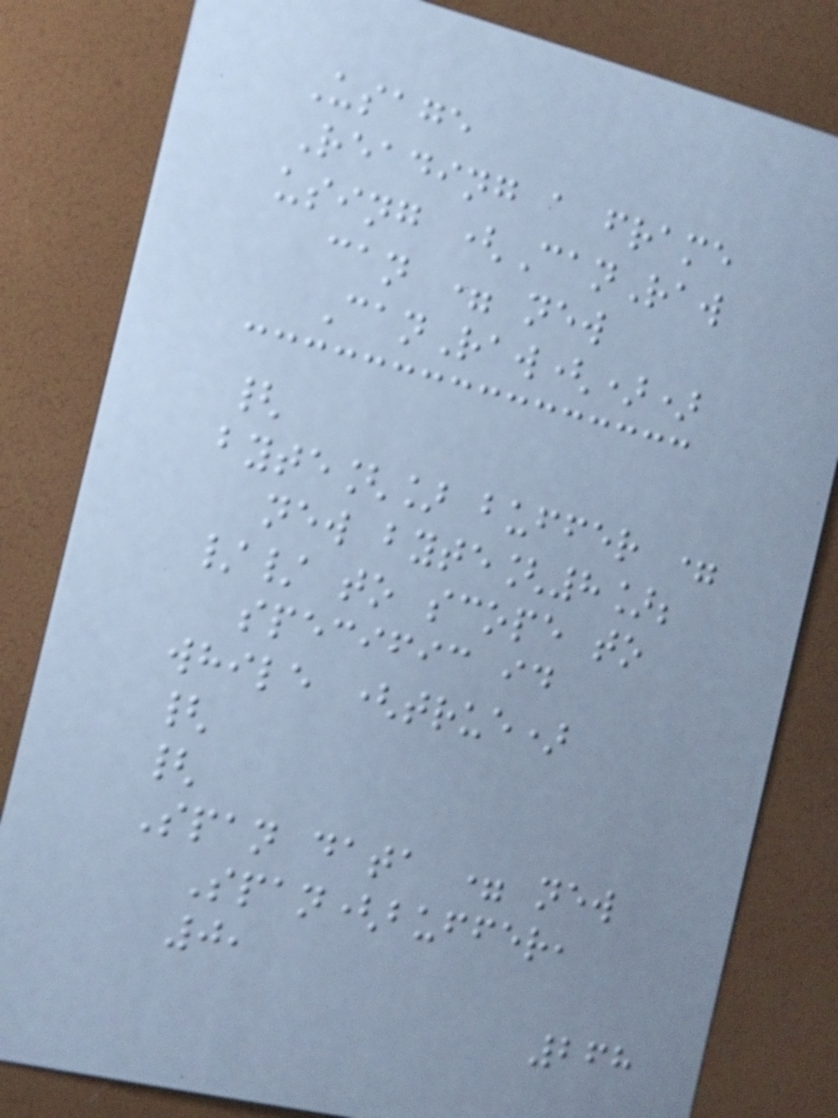Usage
Reading a frame
using (CanRaw
can = new
CanRaw())
{
byte[] buffer =
new byte[8];
// to scope to
specific id
while (true)
{
{
Span data = new
Span(buffer,
0,
268
